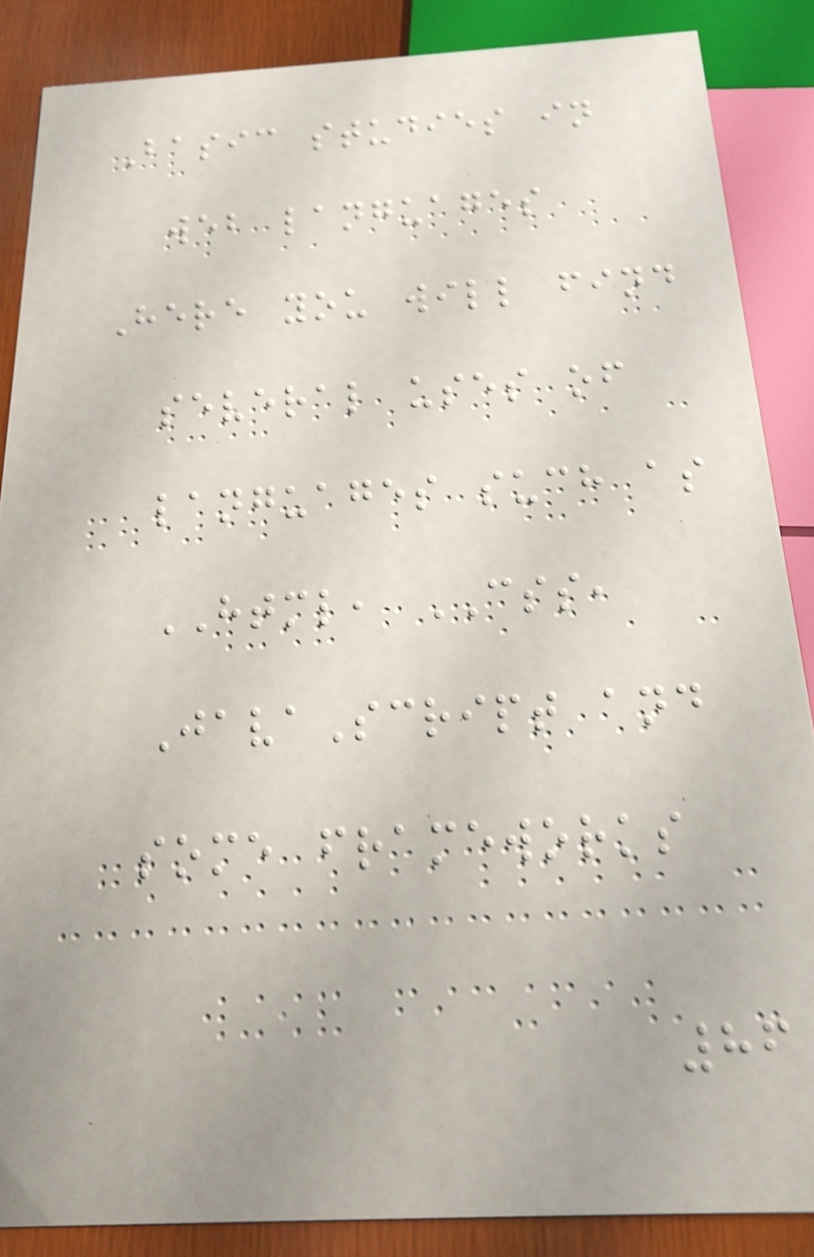Basic studies in
web languages
Here you will find
several uses of
languages such as
HTML, CSS,
JavaScript and
some frameworks
86
